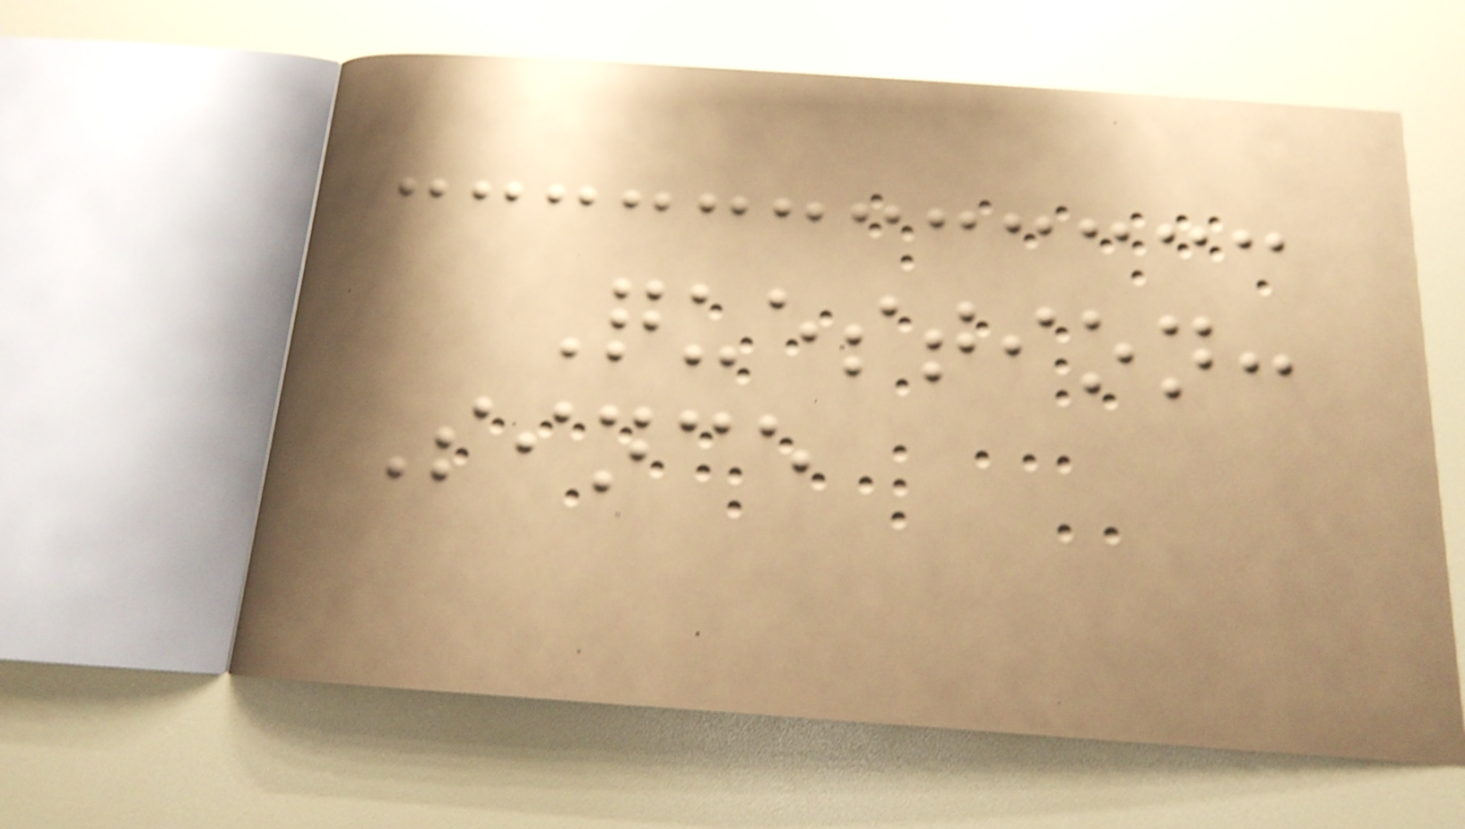Question:
Since
